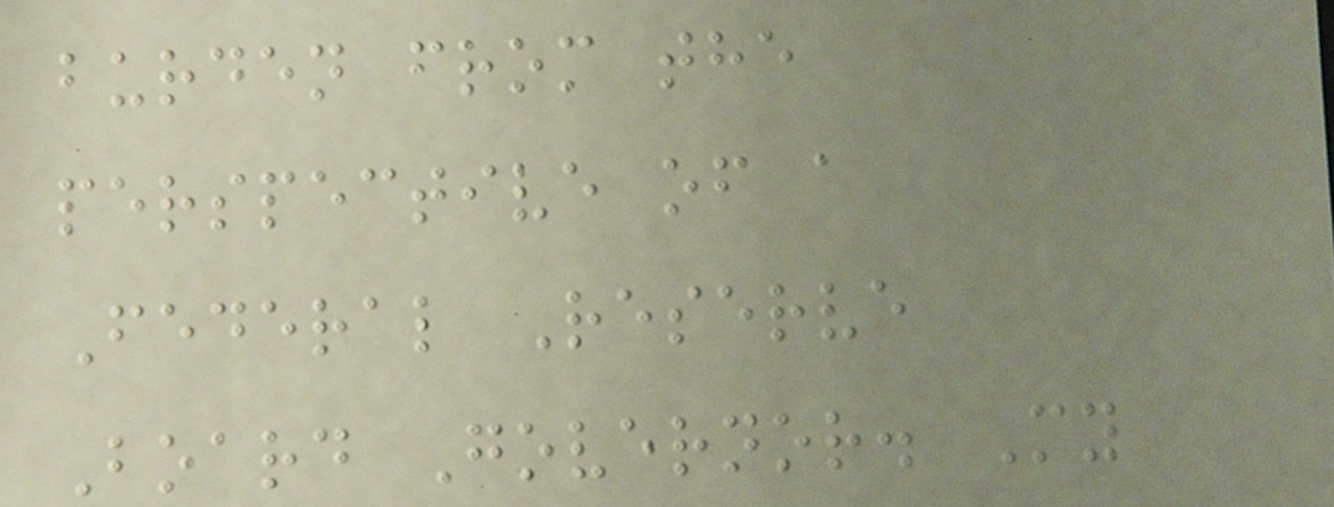burden from the
perspective of a
Federal Reserve
Board Governor. My
